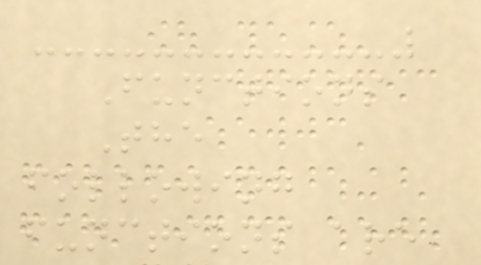Functions
The
following
functions are
